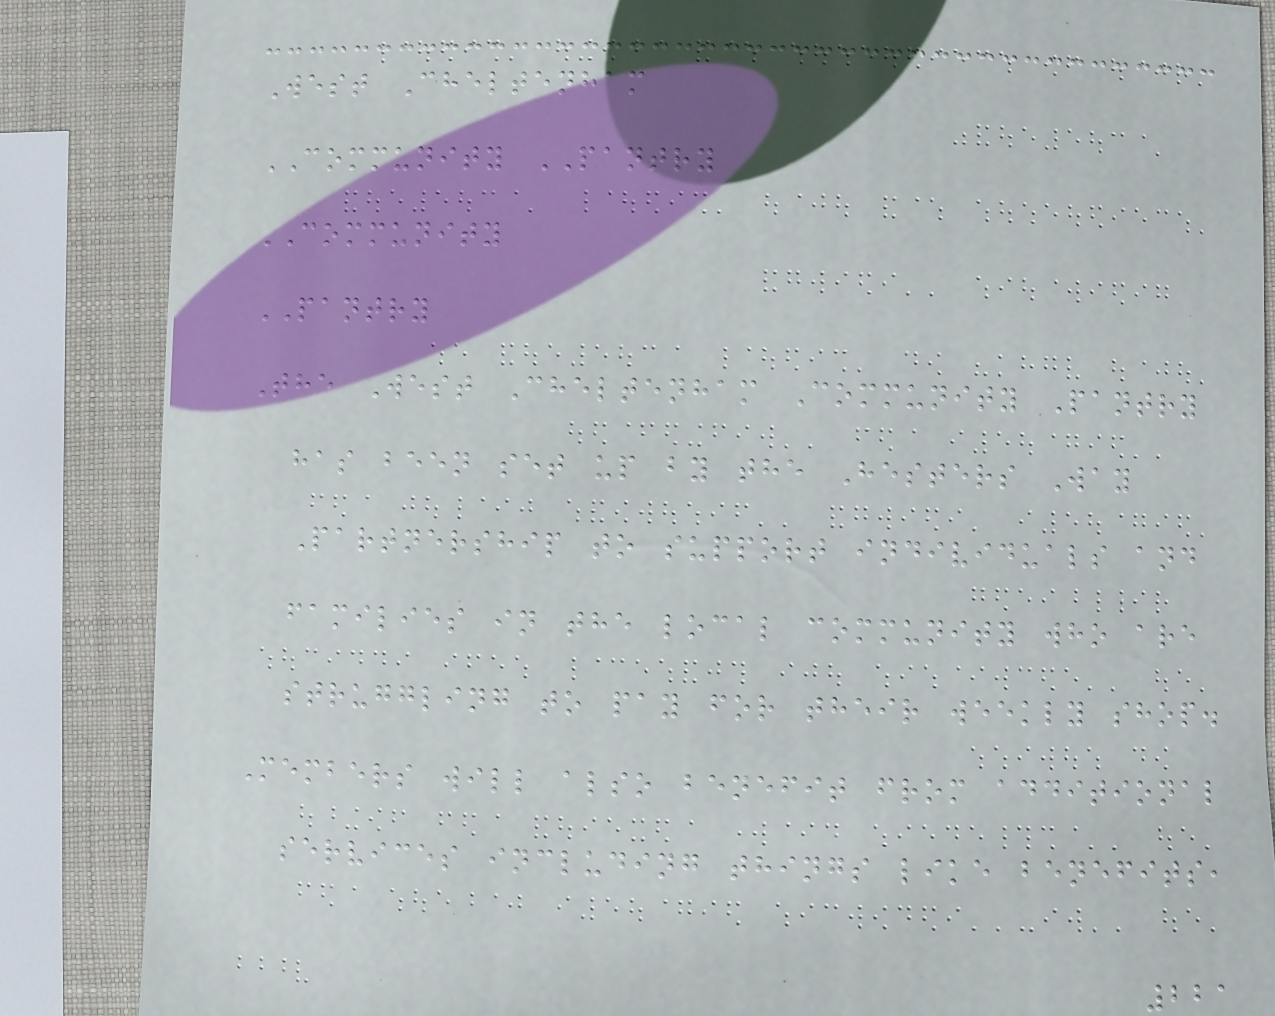West Cheltenham
COMMUNITY PANTRY
COMMUNITY
PANTRY
The West Cheltenham Community Pantry
has been set up by the Hesters Way
Partnership to support individuals and
families in the local community who are
struggling to pay for their weekly shop.
Members will also benefit from additional
services including things like benefits,
221
